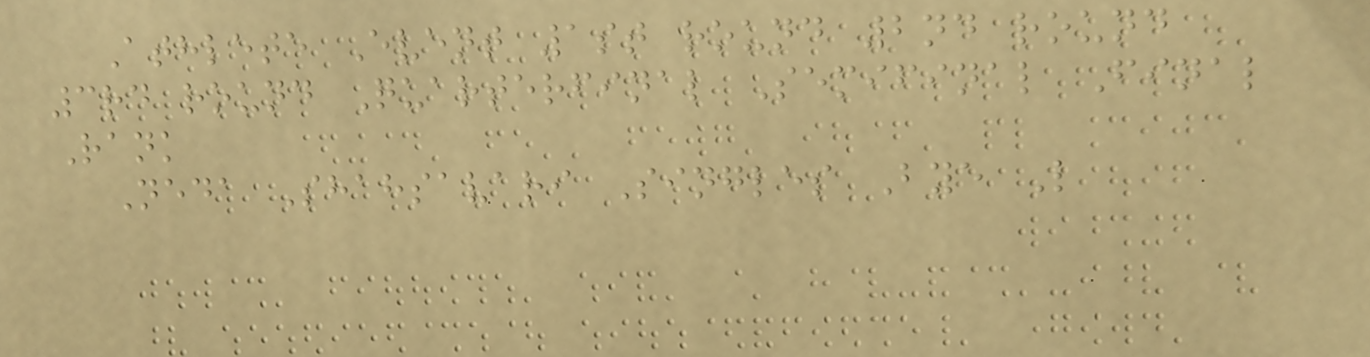Athlete Event 1st round 2nd round
3rd round Quarterfinal Semifinal Final
Rank
Neda Shahsavari Singles Bye L
